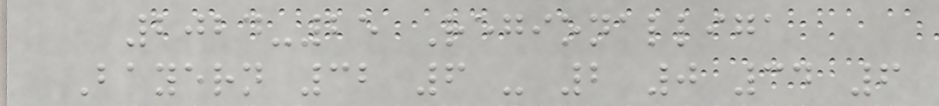2024-25 Regionalliga
Bayern 32 6 - 2 0 34 6
